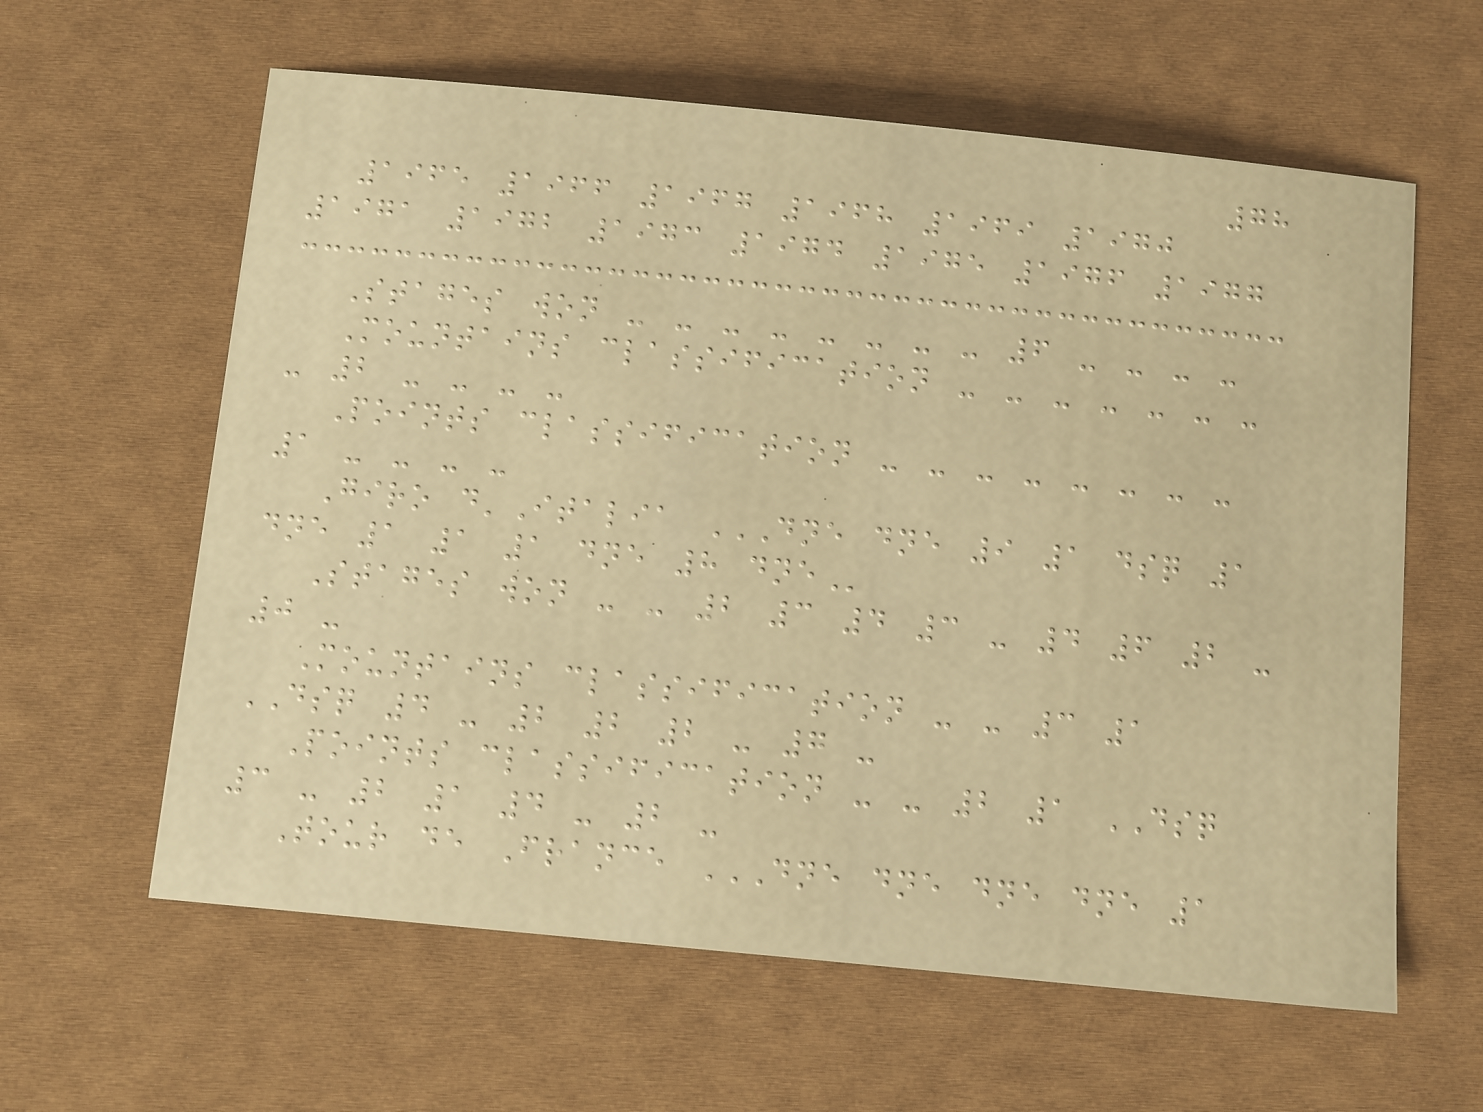78
1965 1966 1967 1968 1969 1970
1971 1972 1973 1974 1975 1976 1977
Stages won - - - - - - - - 6 - - - -
Mountains classification - - - - - - -
- 2 - - - -
Points classification - - - - - - - -
1 - - - -
Giro d'Italia DNE DNE 9 1 DSQ 1
DNE 1 1 1 DNE 8 DNE
Stages won - - 2 3 4 3 - 4 6 2 -
0 -
Mountains classification - - 3 1
DSQ 4 - 2 2 2 - 7 -
Points classification - - 2 1 DSQ
3 - 2 1 4 - 2 -
Tour de France DNE DNE DNE DNE 1
